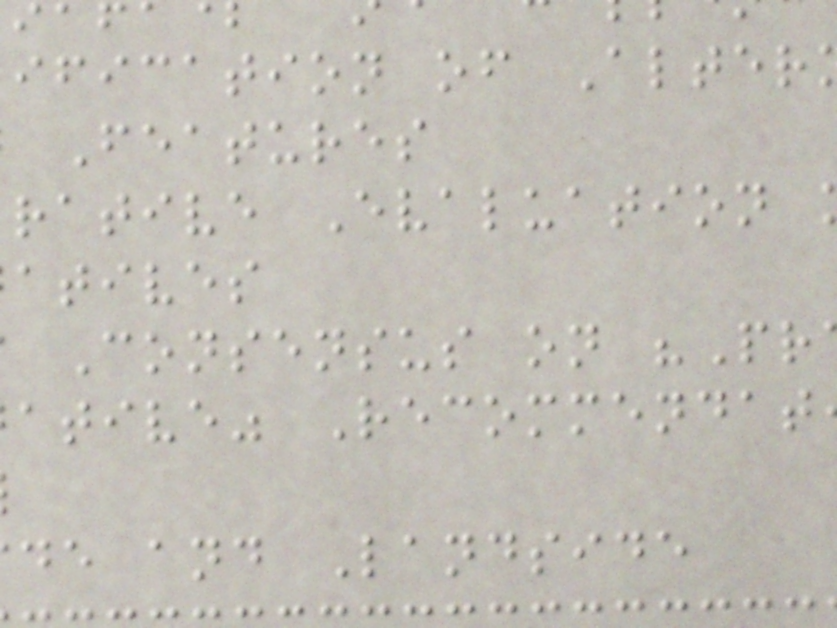ification of Alter
Features
rative Evaluation
atives
Consensus on "Pr
ative" Recommendat
de and Landside
